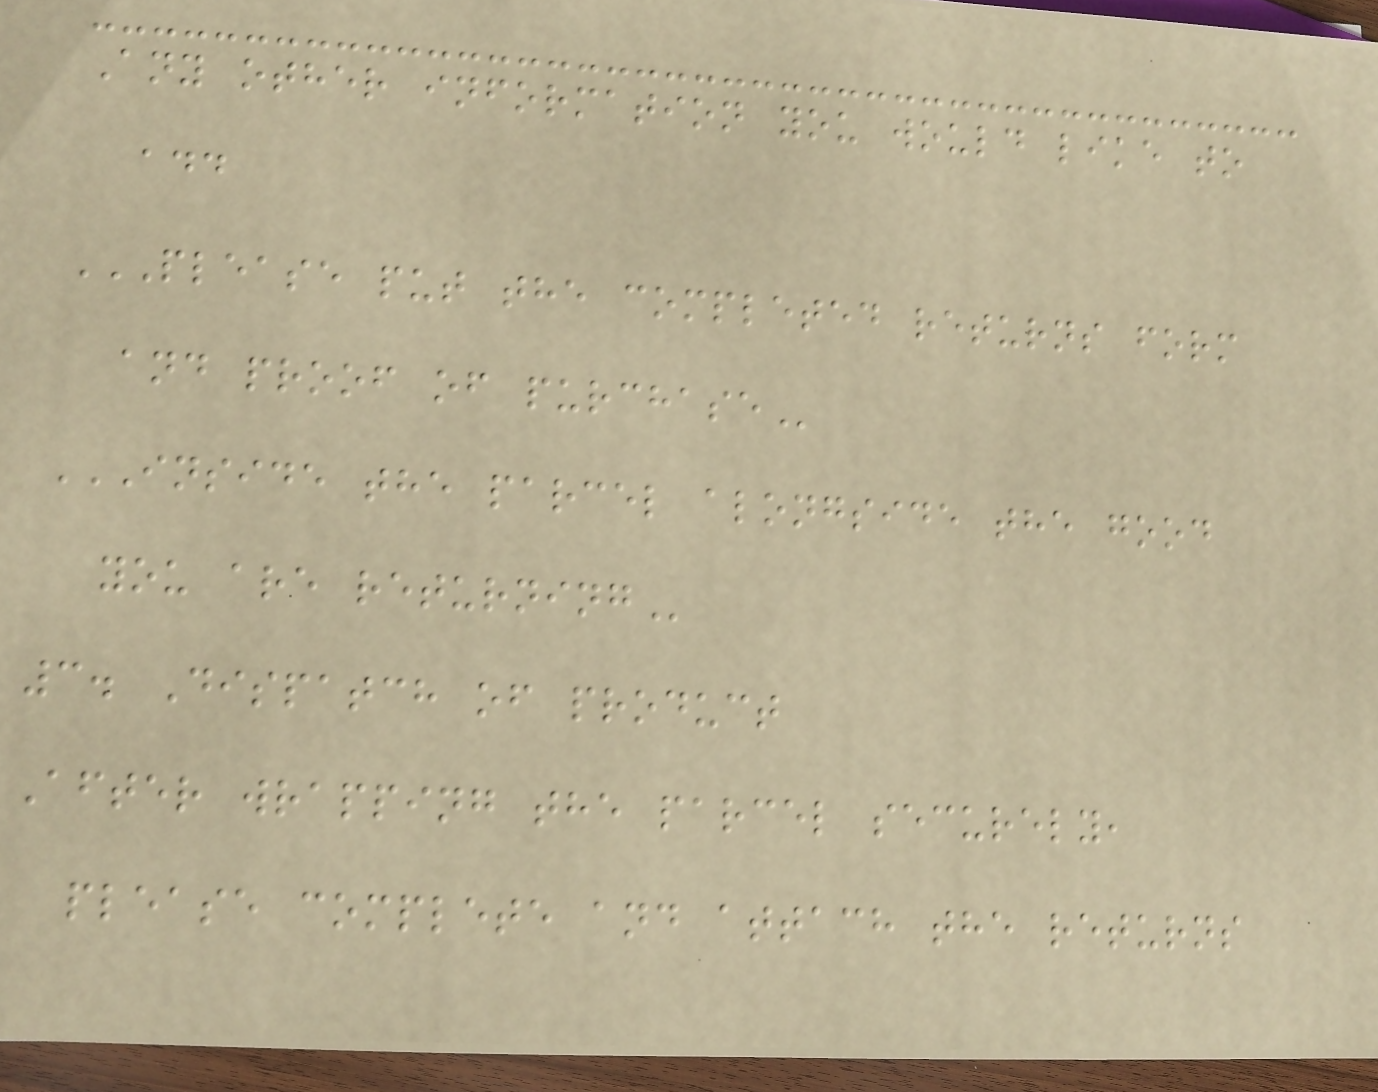Any other information you would like to
add
PLEASE PUT THE COMPLETED RETURNS FORM
AND PROOF OF PURCHASE
INSIDE THE PARCEL ALONGSIDE THE GOOD
YOU ARE RETURNING
3. Dispatch of product
After wrapping the parcel securely,
please complete and attach the returns
